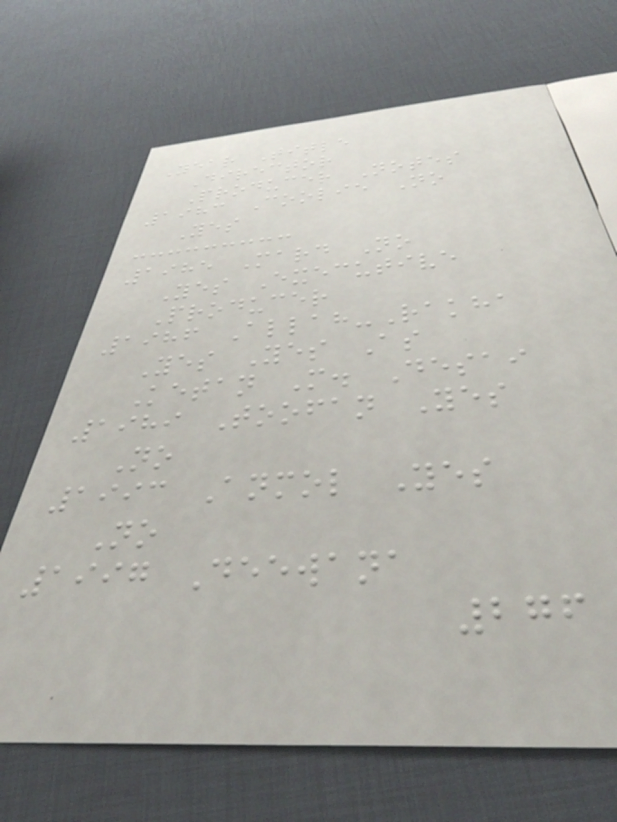Year Title
Director
Producer Notes
1983 Coolie No
Yes
1985 Mard No
Yes Executive
Producer
1986 Allah-Rakha
Yes Yes As
Ketan M. Desai
1989 Toofan Yes
No
1993 Anmol Yes
No
1997 Deewana
276
